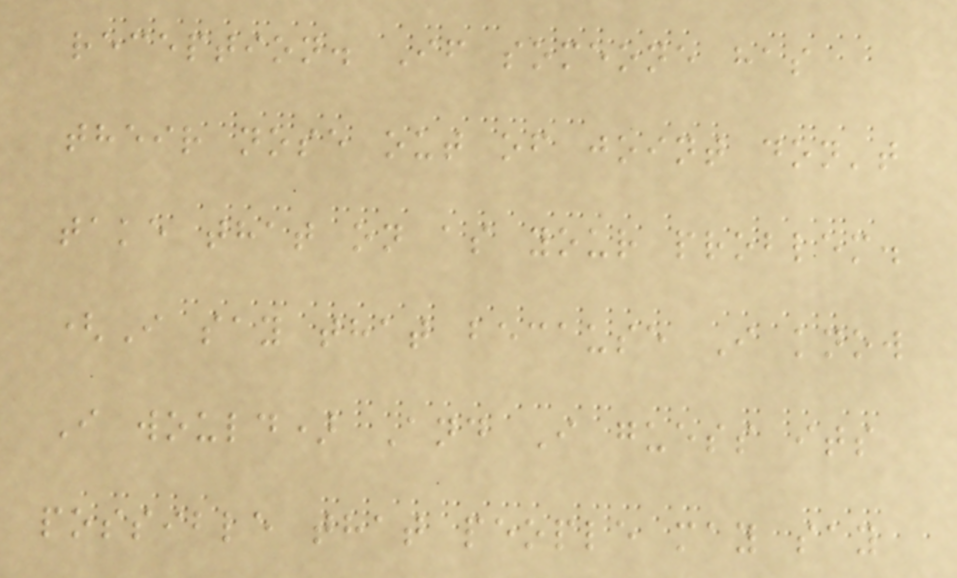reception. If someone has
their nose out of joint don't
take that on as your problem.
(I say that because I know
I would) And I guess its
possible that people may say
